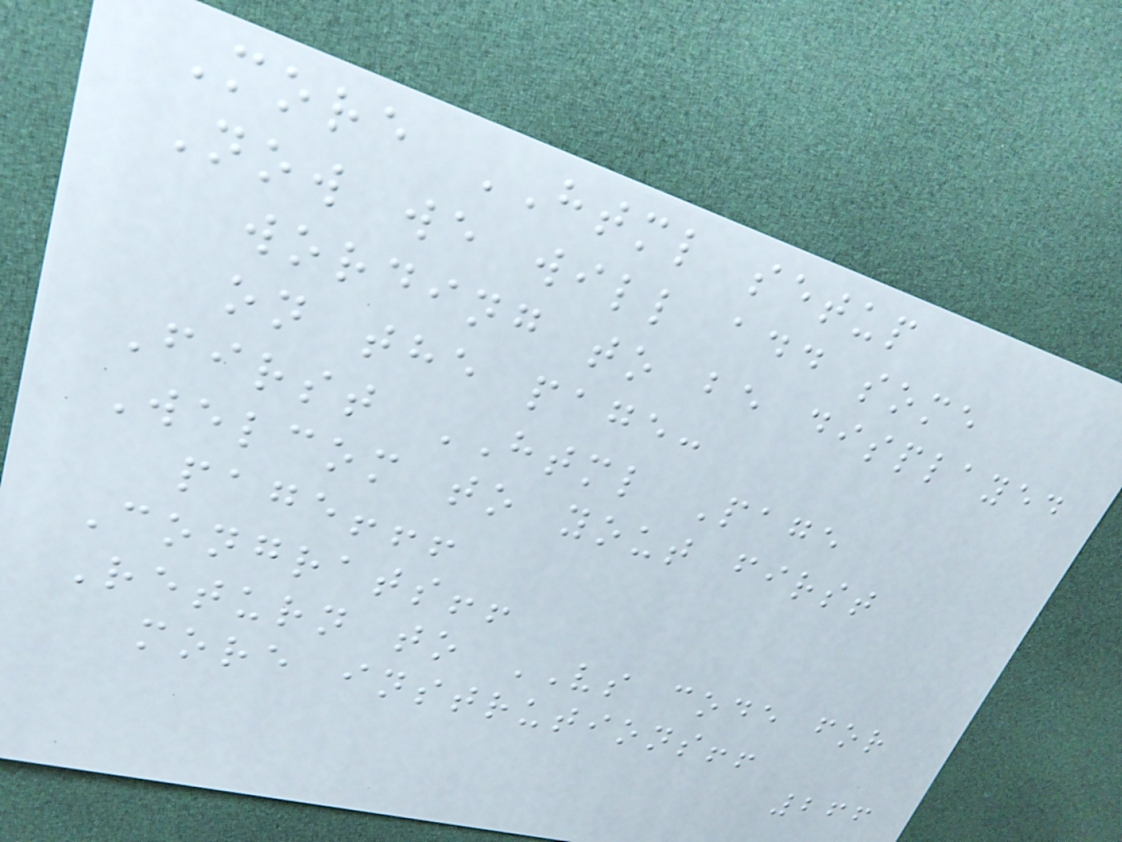More HTML setup
Now we will add some
wording to be displayed
on the page:
First HTML Page
Welcom to yout first
page!!!
Congrats!!
Return to VS code for
more instrutions!!
266
